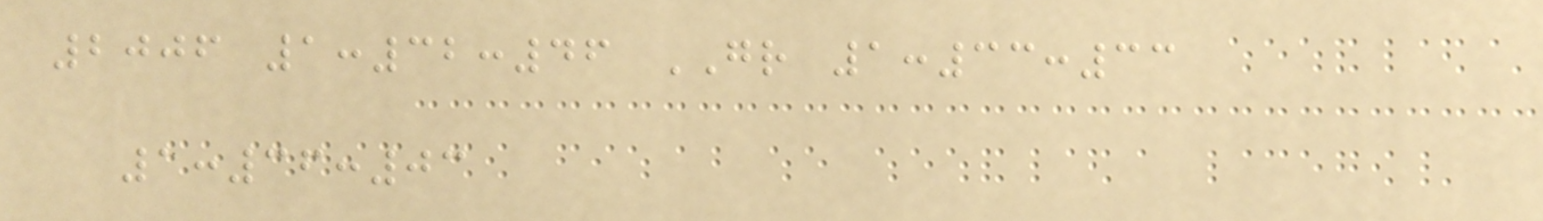2006 1:32:46 GR 1:33:33
1:36:03
